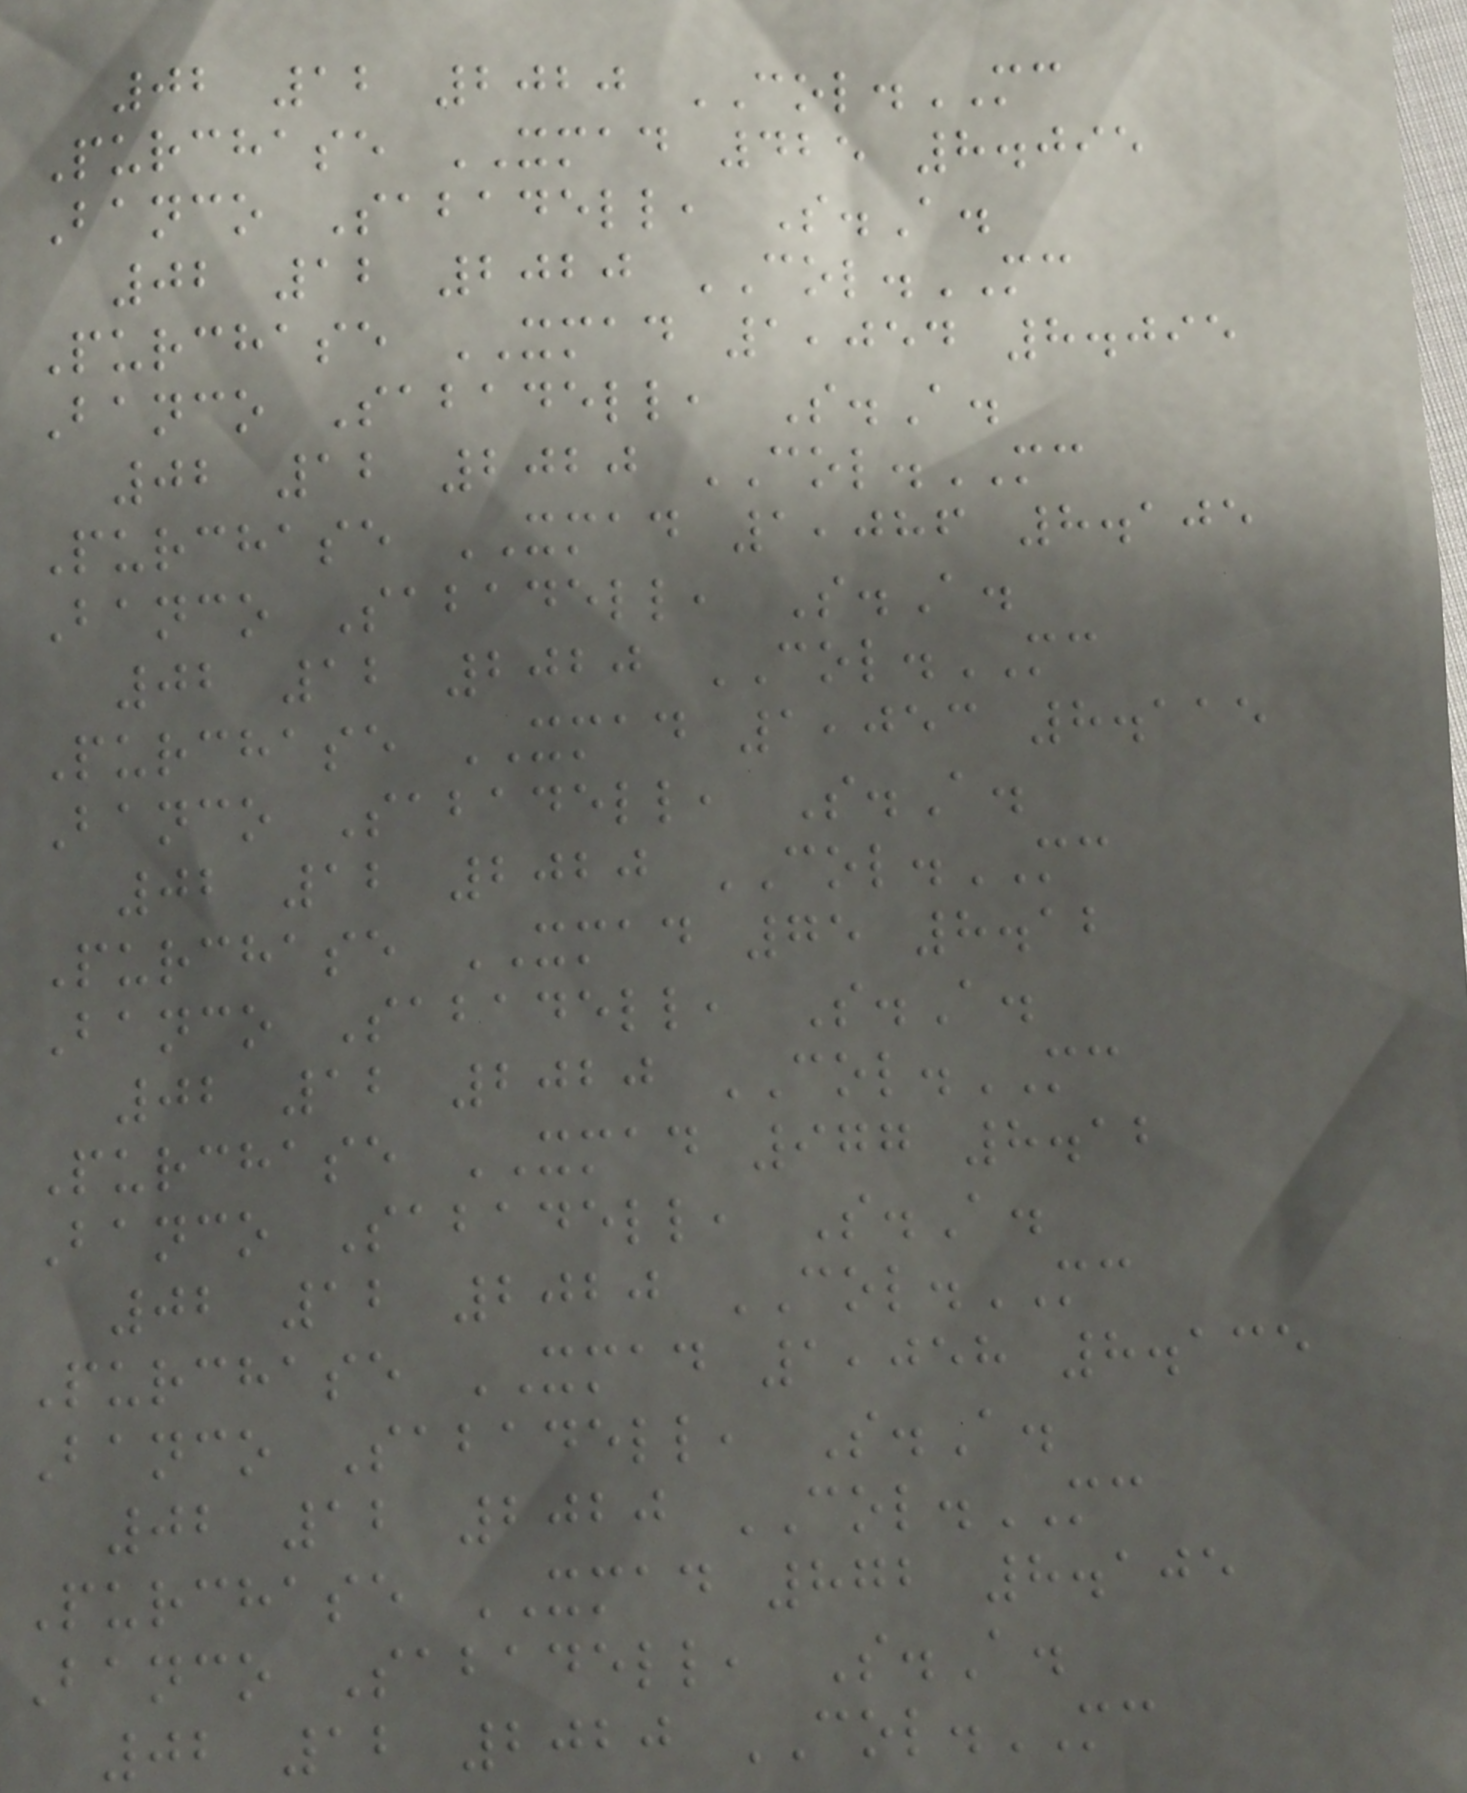02 12 2020 COL.MC
Purchase XMAD 425 8.095
Banco Sabadell, S.A.
02 12 2020 COL.MC
Purchase XMAD 1,054 8.095
Banco Sabadell, S.A.
02 12 2020 COL.MC
Purchase XMAD 1,086 8.105
Banco Sabadell, S.A.
02 12 2020 COL.MC
Purchase XMAD 1,053 8.115
Banco Sabadell, S.A.
02 12 2020 COL.MC
Purchase XMAD 75 8.12
Banco Sabadell, S.A.
02 12 2020 COL.MC
Purchase XMAD 977 8.12
Banco Sabadell, S.A.
02 12 2020 COL.MC
Purchase XMAD 1,058 8.135
Banco Sabadell, S.A.
02 12 2020 COL.MC
Purchase XMAD 872 8.105
Banco Sabadell, S.A.
02 12 2020 COL.MC
